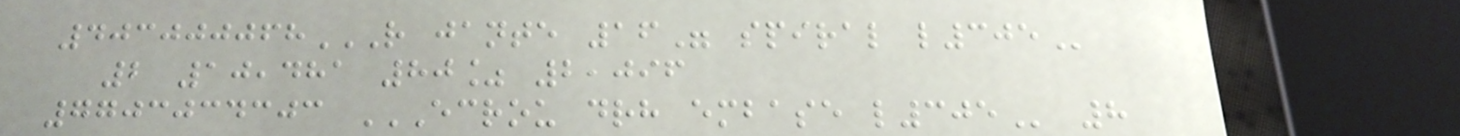403000068R JANTE 16" SPIRAL L305
2 10,481 80% 2,096
7703034303 ECROU DRH EMBASE L305 8
